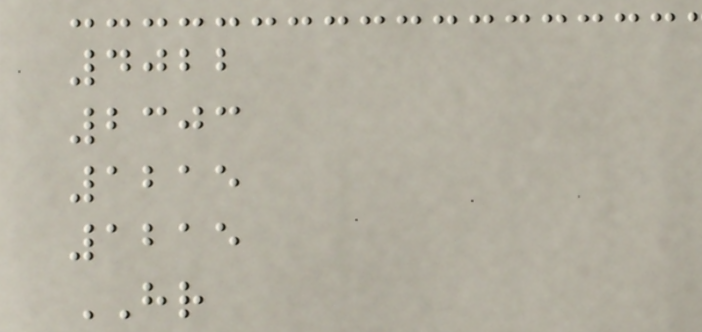4022
2303
1215
1215
HR
